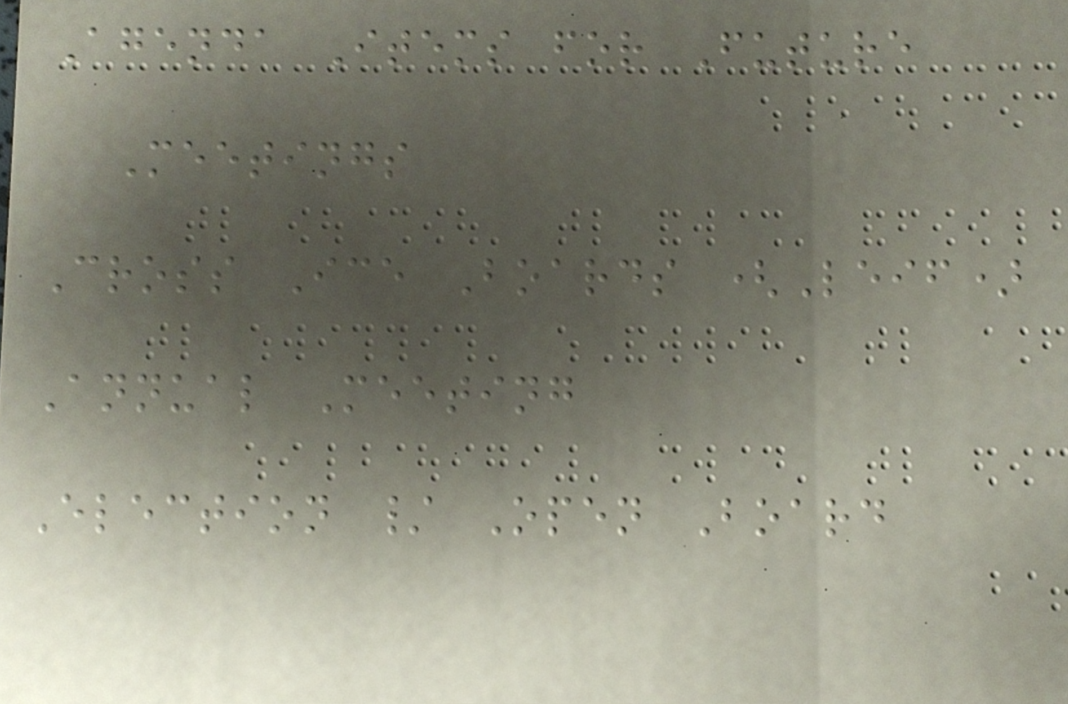Agenda Items for Future
Meetings
Cross Ice Boards (Leif)
Annual Meeting
Election / Open Board
